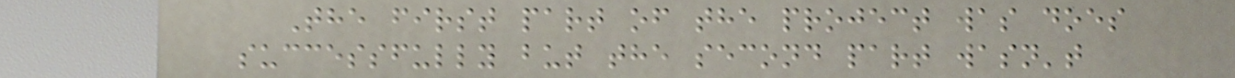The first part of the project was does
successfully but the second part wasn't
